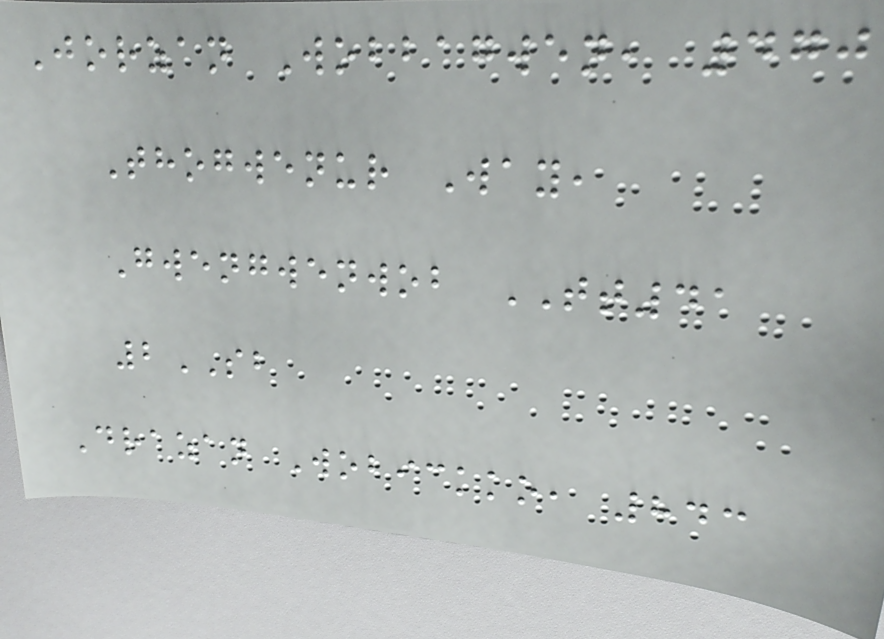Jorzan Wobbagwen, 470
Thogwenur Way,
Gwengwenwob TT41
2SB
Drazan Wobickko, 843
